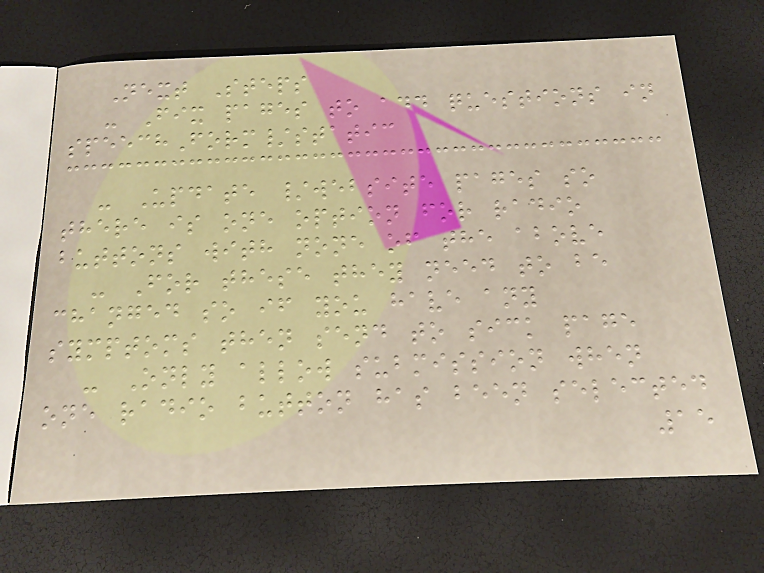Next Steps
- Fix pages to add questions in
speechForm/static
- Update /website pages so
there is one option for radio
buttons with none of the above
- For these they need to be
changed so if you have any
symptoms then send to sick page
- Only allow submission when
one radio button has been selected
15
